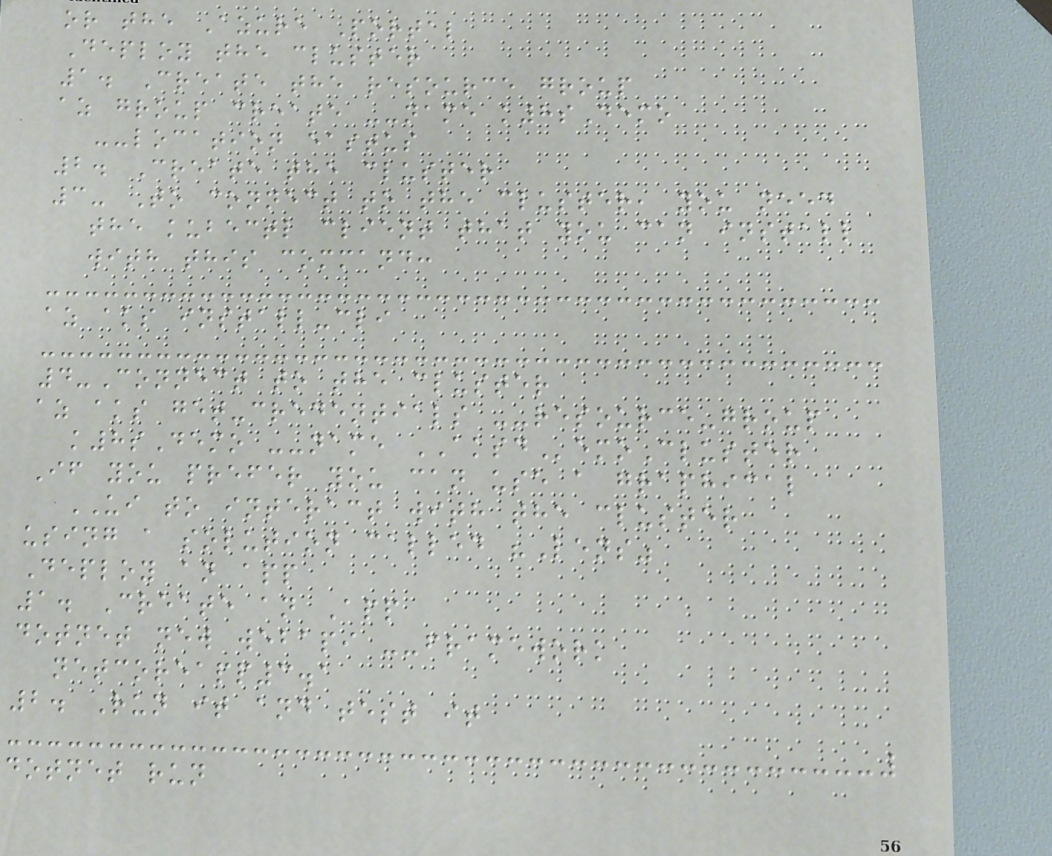or the Azure Portal
Deploy the cluster
1. Create the resource group
az group create --name k8sDemo
--location eastus
2. Create the cluster
3- To connect to the cluster, you need
the kubectl client that you can install
with this command:
az aks install-cli
4-Connect to the cluster
az aks get-credentials --resource-group
k8sDemo --name AKSDemoCluster
If you prefer you can use a graphical
UI to interact with the cluster
using a solution called "Lens"
Deploy an app
1. Create an App
dotnet new webapi --framework
netcoreapp3.1
2. Run it and test it
dotnet run
